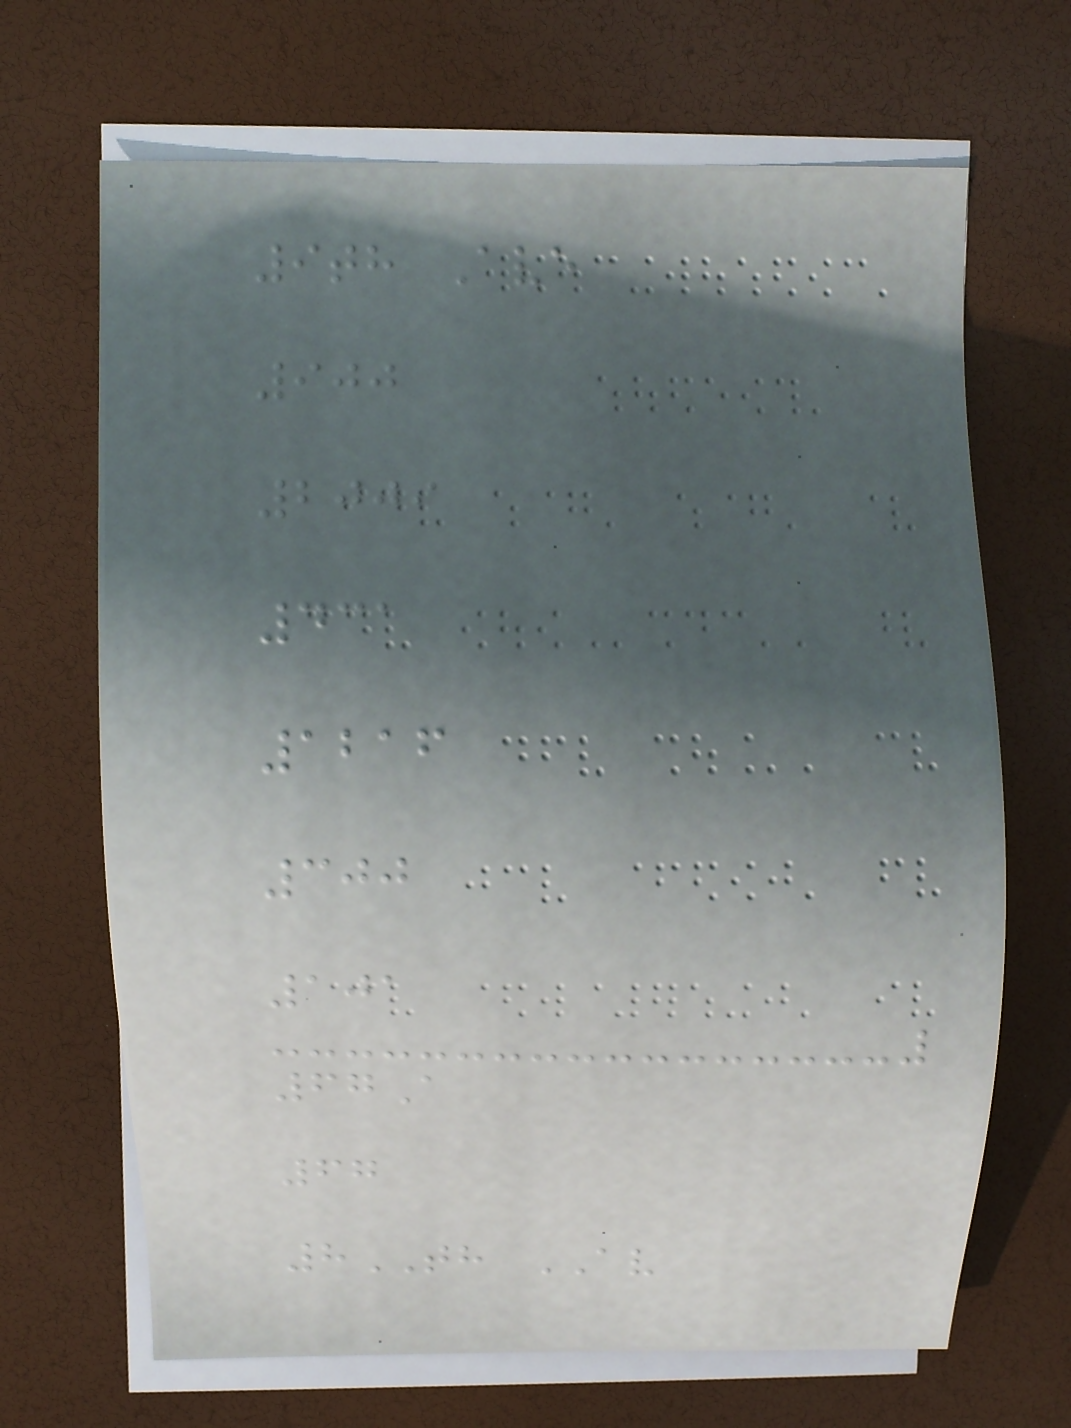9th Ave
900
2009
431
1216
300
101
67A
67
8TH AV
